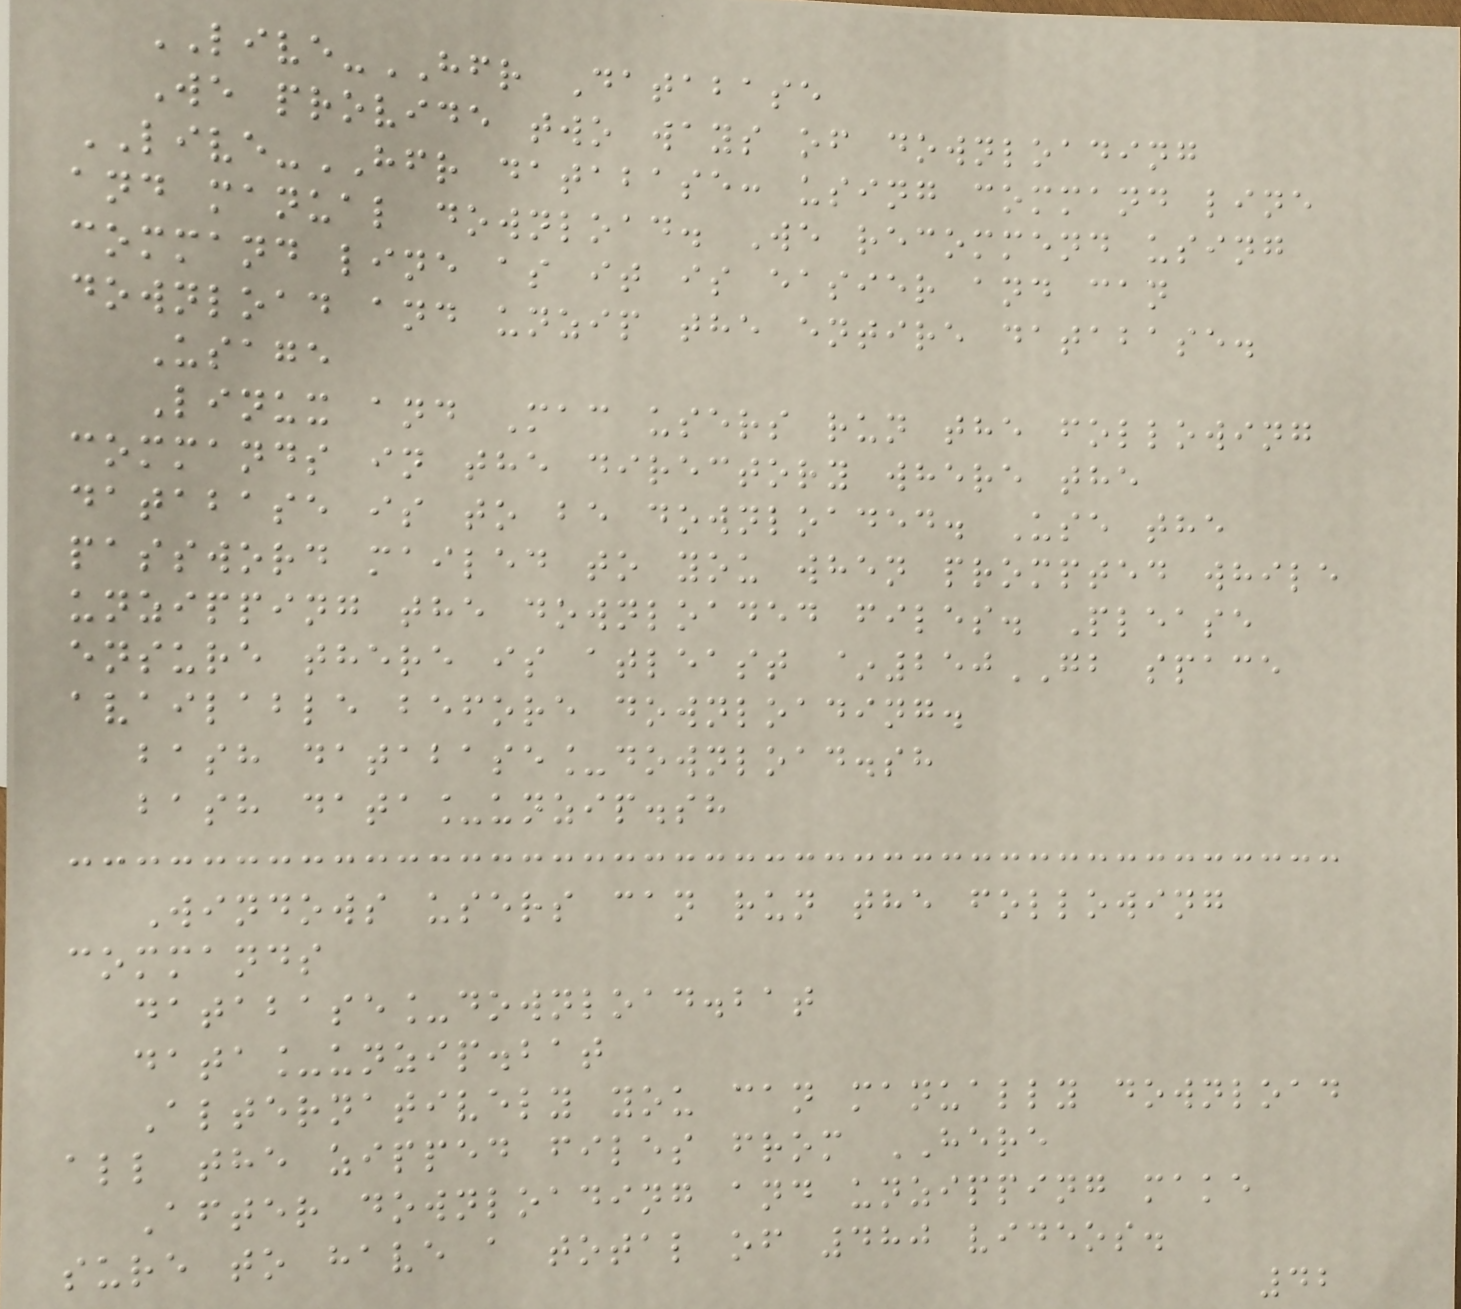LIVE-HFR Database
We provide two ways of downloading
LIVE-HFR database: using command line
and manual download. We recommend using
command line as it is easier and can
download and unzip the entire database.
Usage
Linux and Mac users run the following
commands in the directory where the
database is to be downloaded. Use the
password mailed to you when prompted while
unzipping the downloaded files. Please
ensure there is atleast ~250GB space
available before downloading.
bash database_download.sh
bash data_unzip.sh
Windows users can run the following
commands
database_download.bat
data_unzip.bat
Alternatively you can manually download
all the zipped files from HERE
After downloading and unzipping make
sure to have a total of 480 videos.
42
